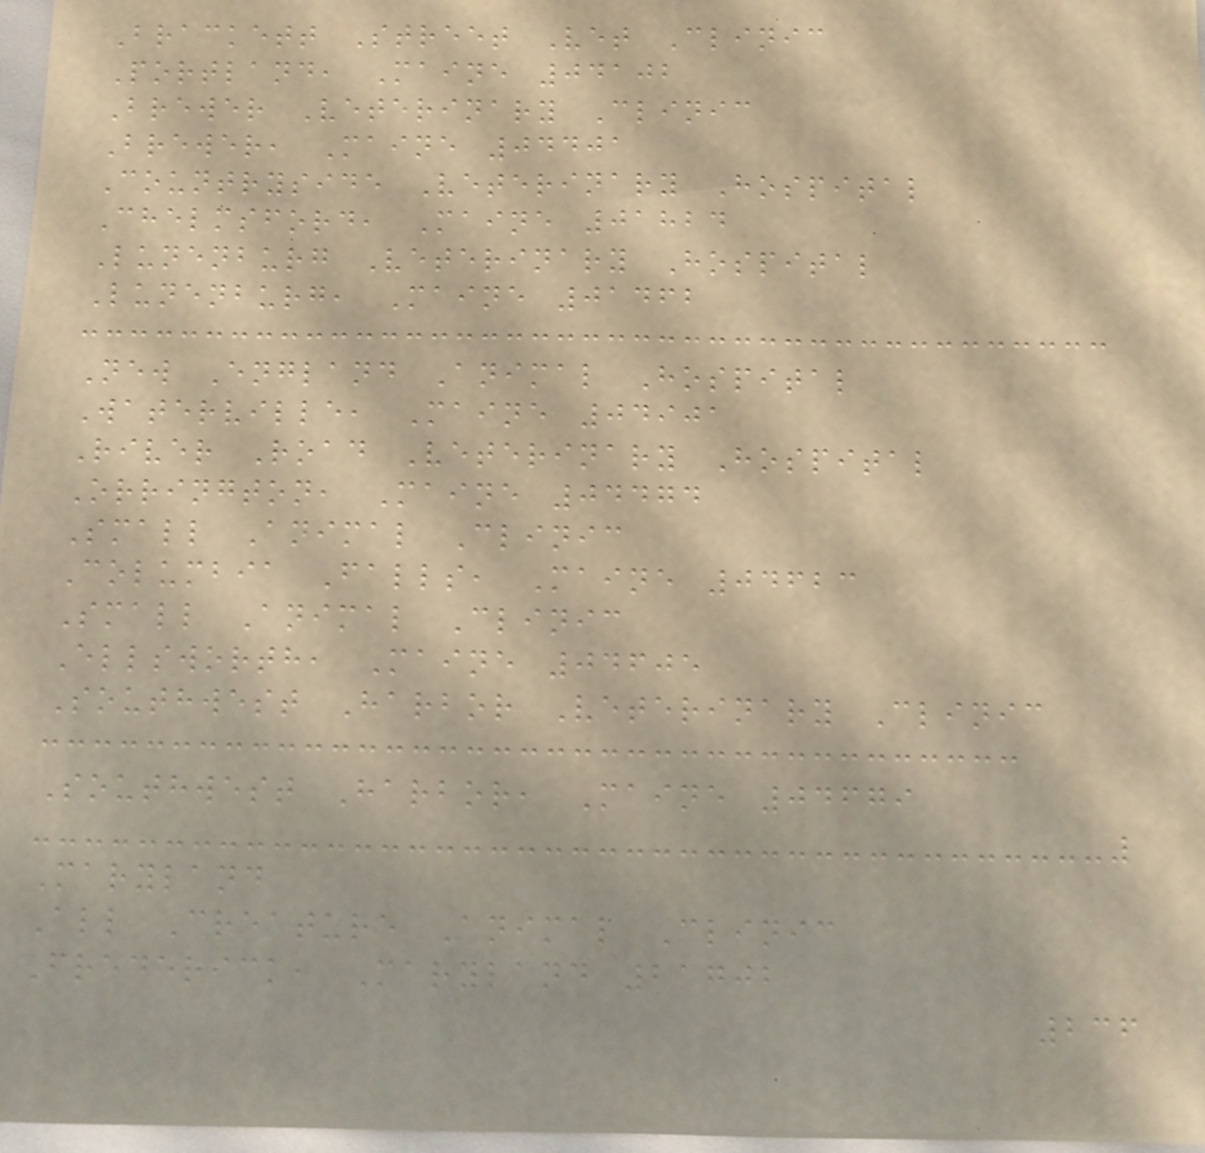Brackett Street Vet Clinic
Portland, Maine 04102
Brewer Veterinary Clinic
Brewer, Maine 04401
Countryside Veterinary Hospital
Chelmsford, Maine 01824
Lunenburg Veterinary Hospital
Lunenburg, Maine 01462
New England Animal Hospital
Waterville, Maine 04901
River Road Veterinary Hospital
Orrington, Maine 04474
Small Animal Clinic
Columbia Falls, Maine 04623
Small Animal Clinic
Ellsworth, Maine 04605
Southwest Harbor Veterinary Clinic
Southwest Harbor, Maine 04679
Maryland
All Creature Animal Clinic
Frederick, Maryland 21702
236
